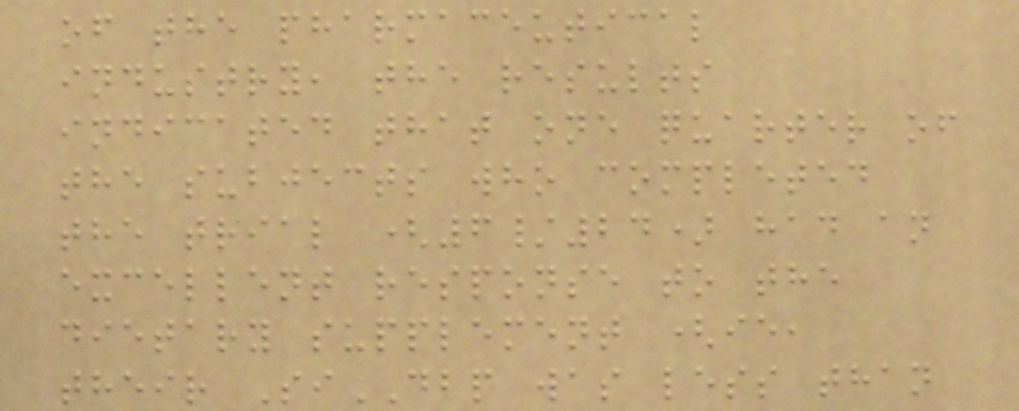of the pharmaceutical
industry, the results
indicated that one quarter of
the subjects who completed
the trial (6/24) had an
excellent response to the
dietary supplement (ie,
their SiDBP was less than
